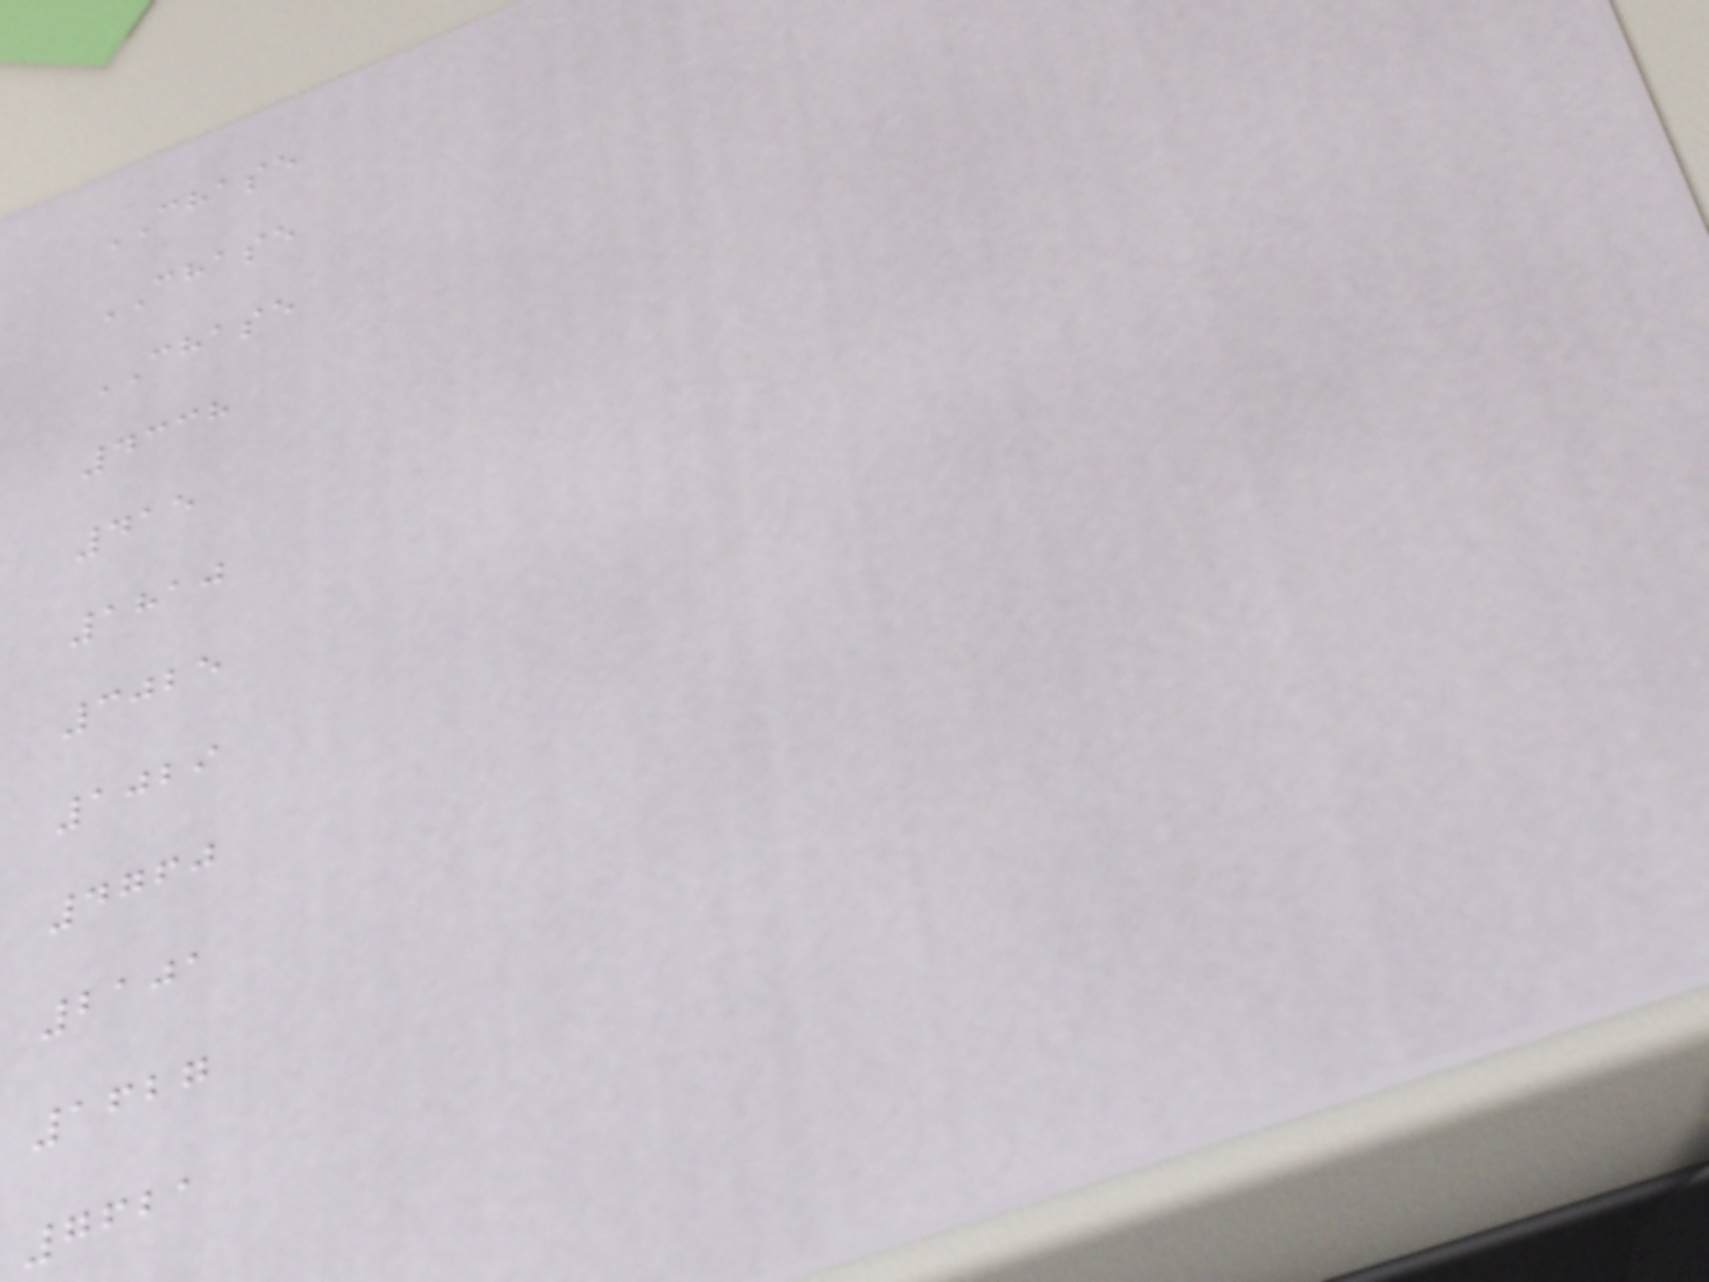CHASE
CHASE
CHASE
4338
415
1810
3025
1029
4760
2101
1627
7621
